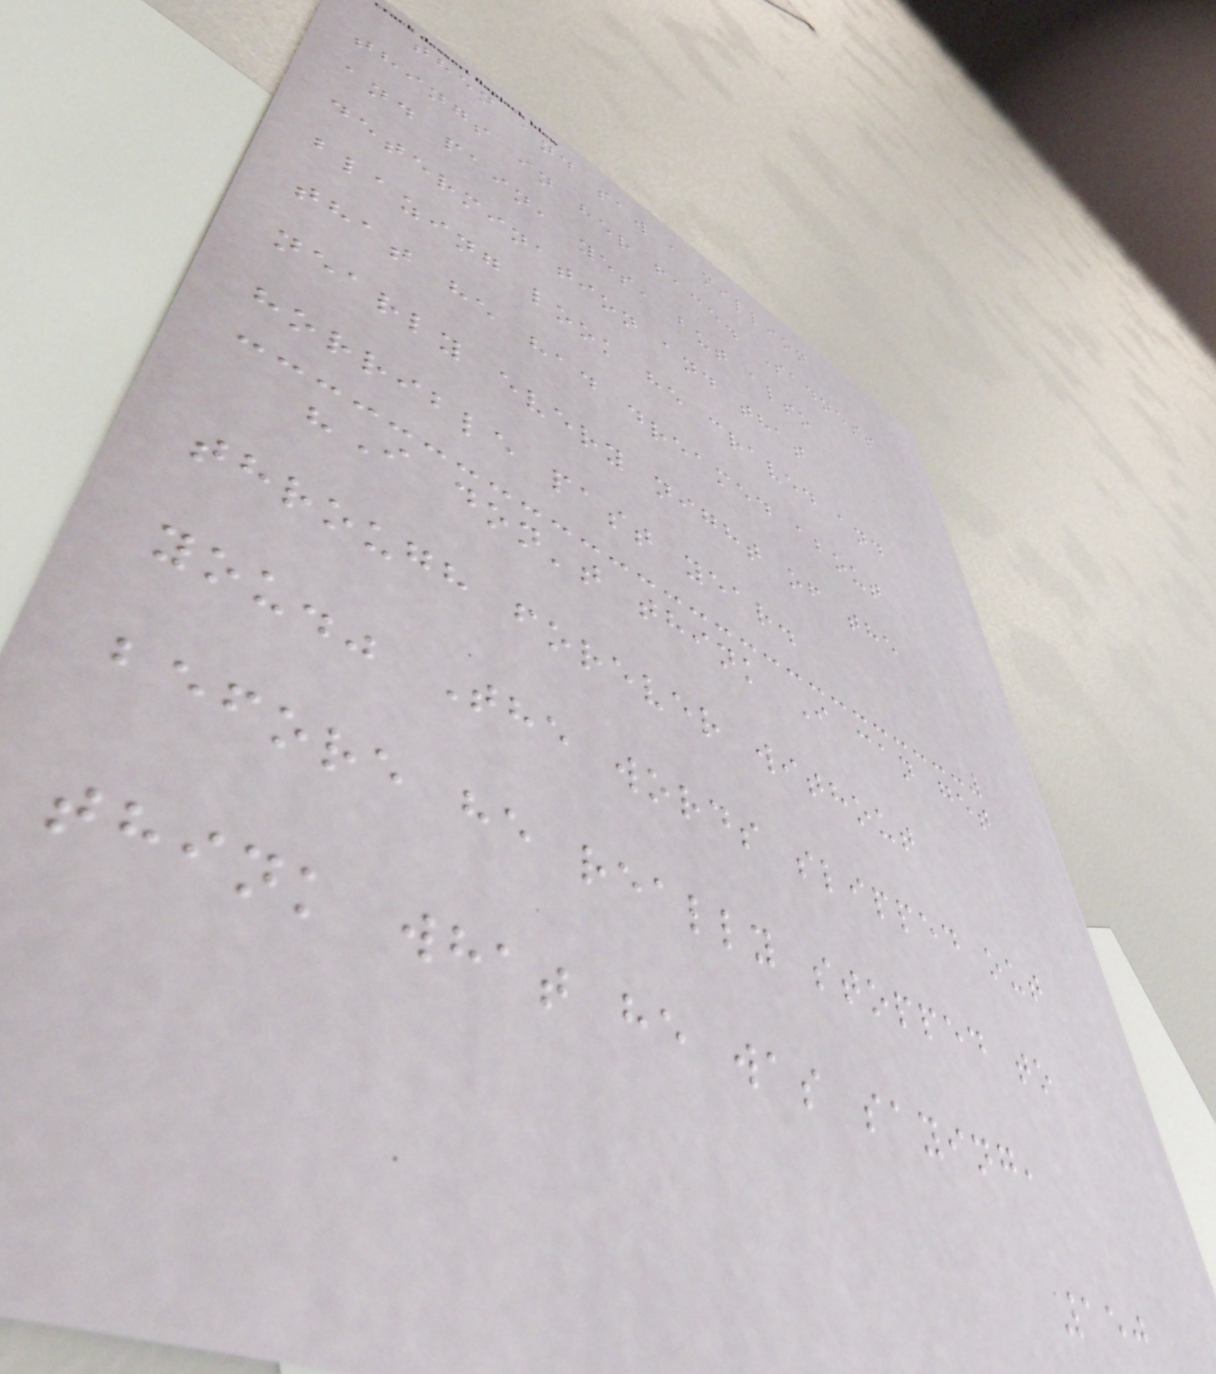then and saw a million
things in her face. Sadness
and pain, yes, but also
determination and that
blazing look he craved and
that he had dreamed about
nearly every night of the
horrible past year.
"I don't think I can get
through forever without
you." The words slipped out
before he really stopped to
think what he was saying,
150
